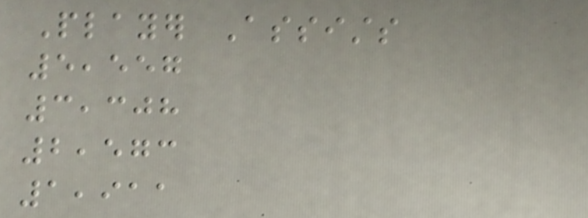Player Assists
5,557
3,308
2,573
1,911
